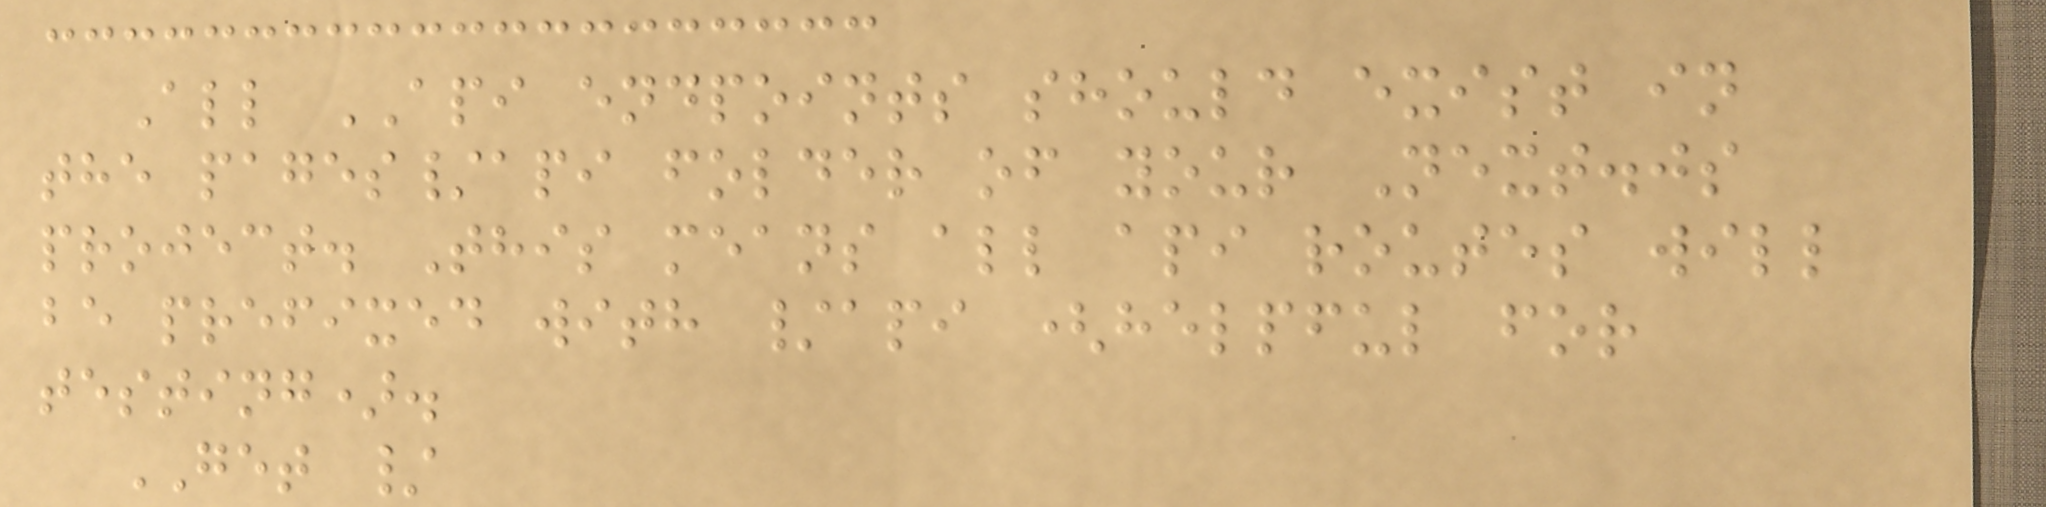All API endpoints should exist in
the pages/api folder of your Next.js
project. This means all api routes will
be prefixed with /api (helpful for
testing).
GET /
